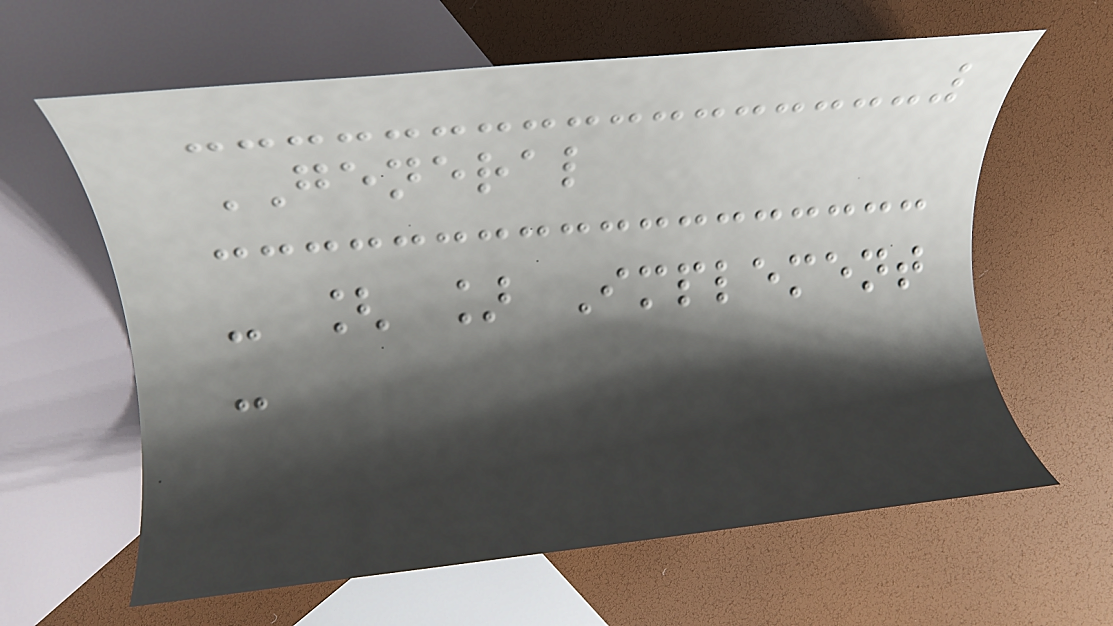GENERAL
- [ ] Implement
-
